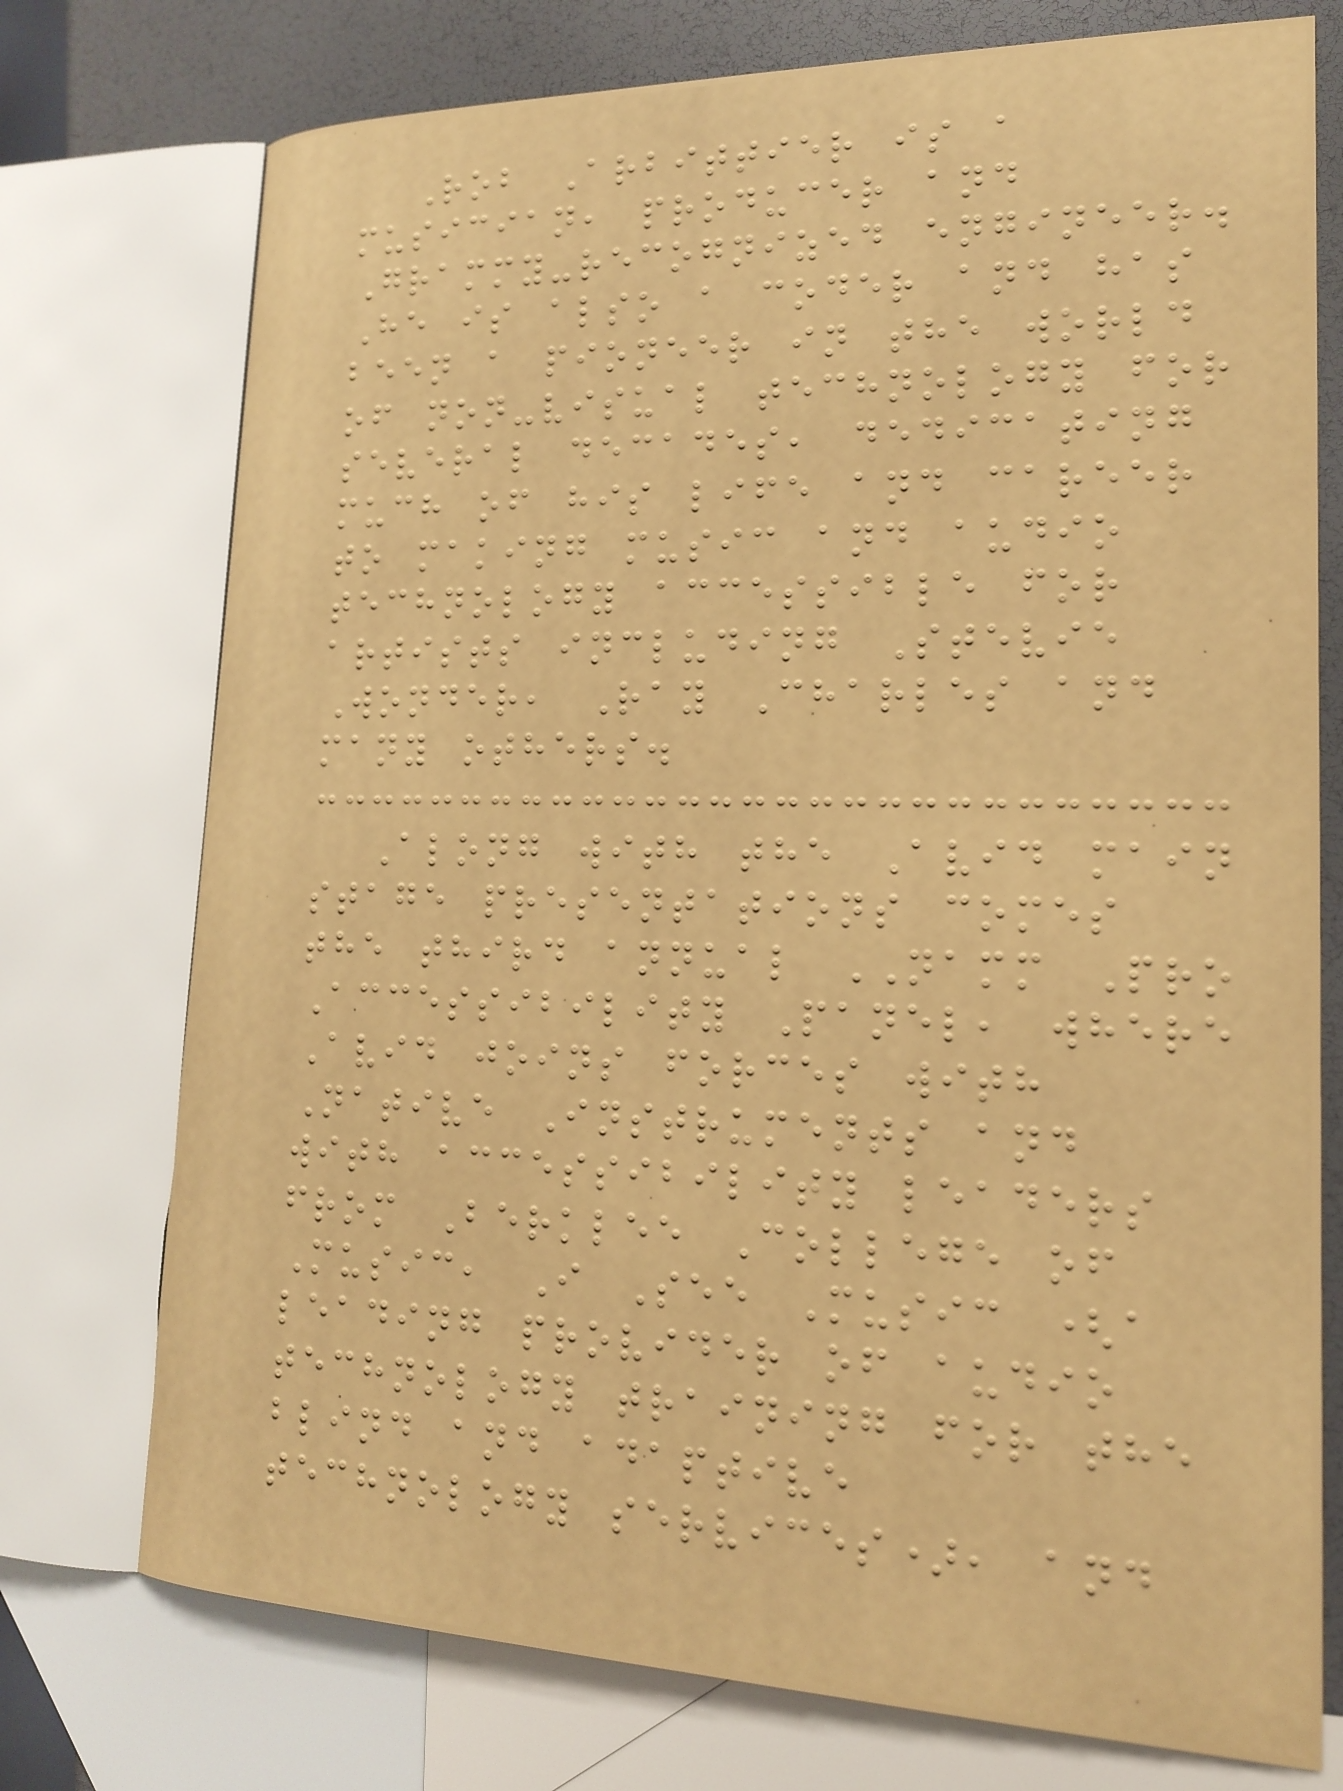Rob Arbittier is a
musician, producer and
Grammy-recognized engineer.
He is also a coder and has
been a pioneer in the world
of non-visual technology for
several decades, dedicating
much of his life and career
to making music and audio
technology accessible for
artists including Stevie
Wonder, Ray Charles and
many others.
Along with the Avid main
stage presentations comes
the third annual NAMM Pro
Accessibility Panel, where
Avid joins forces with
Native Instruments and
with accessibility leaders
from Berklee College of
Music, I See Music (a
leading provider of audio
technology training for the
blind and adaptive
technology services), and
